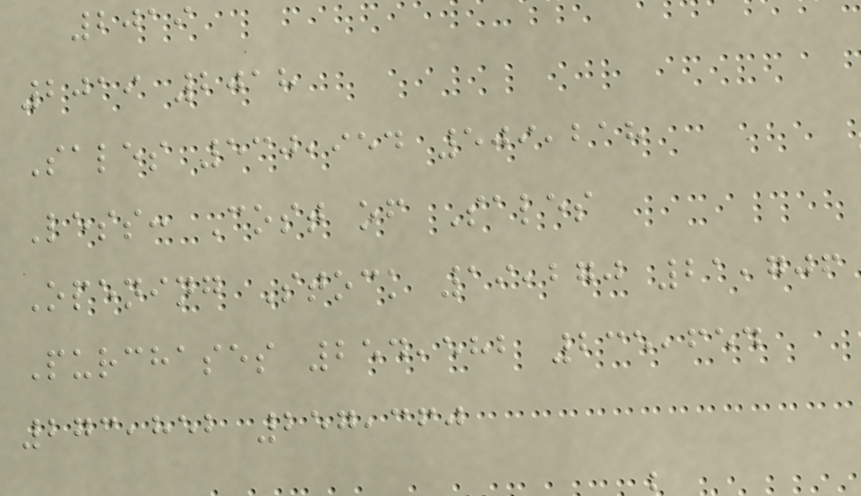2019
2019 2018
Sales 530,954 509,218
Less: Cost of Sales
Opening Stock 19,270 21,706
Purchases 254,582 235,654
273,852 257,360
